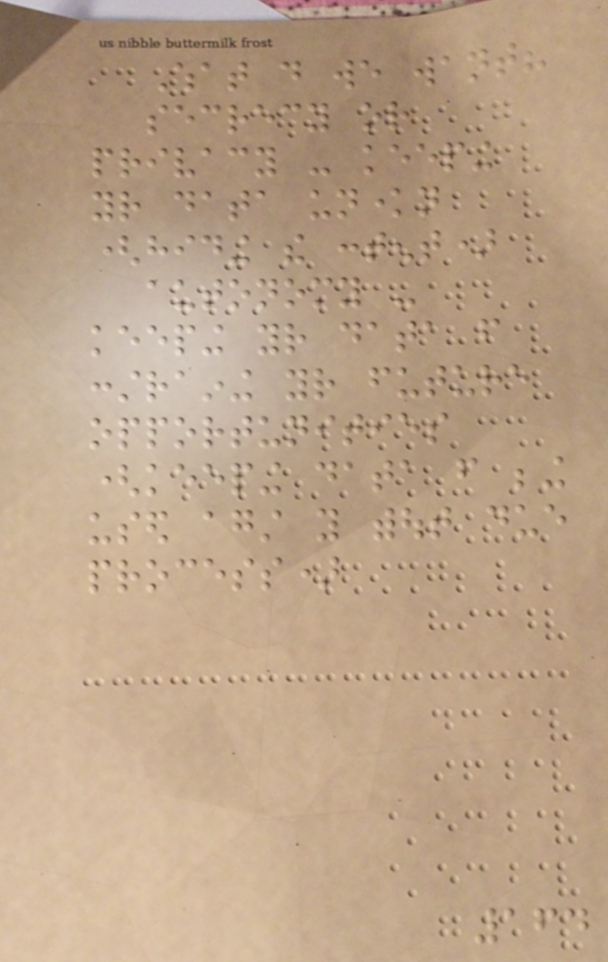What do we want?
secrecy or
privacy - keeping
your data unknown
(hiding the content)
autonomy -
keeping your data from
constraining your future
opportunities
(keeping data from being
used against you without due
process)
164
